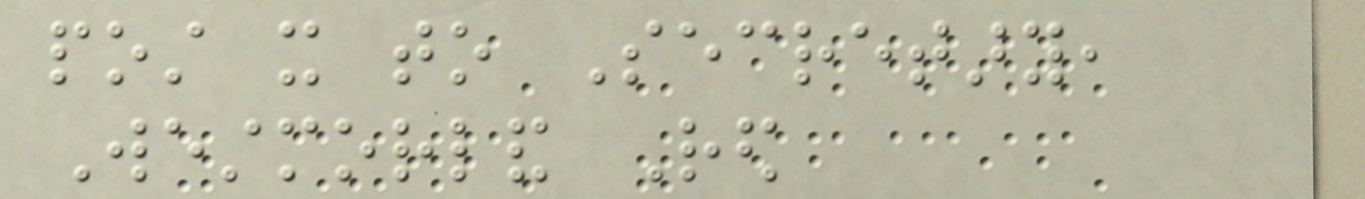post it to Secretary,
Westmorland Red
